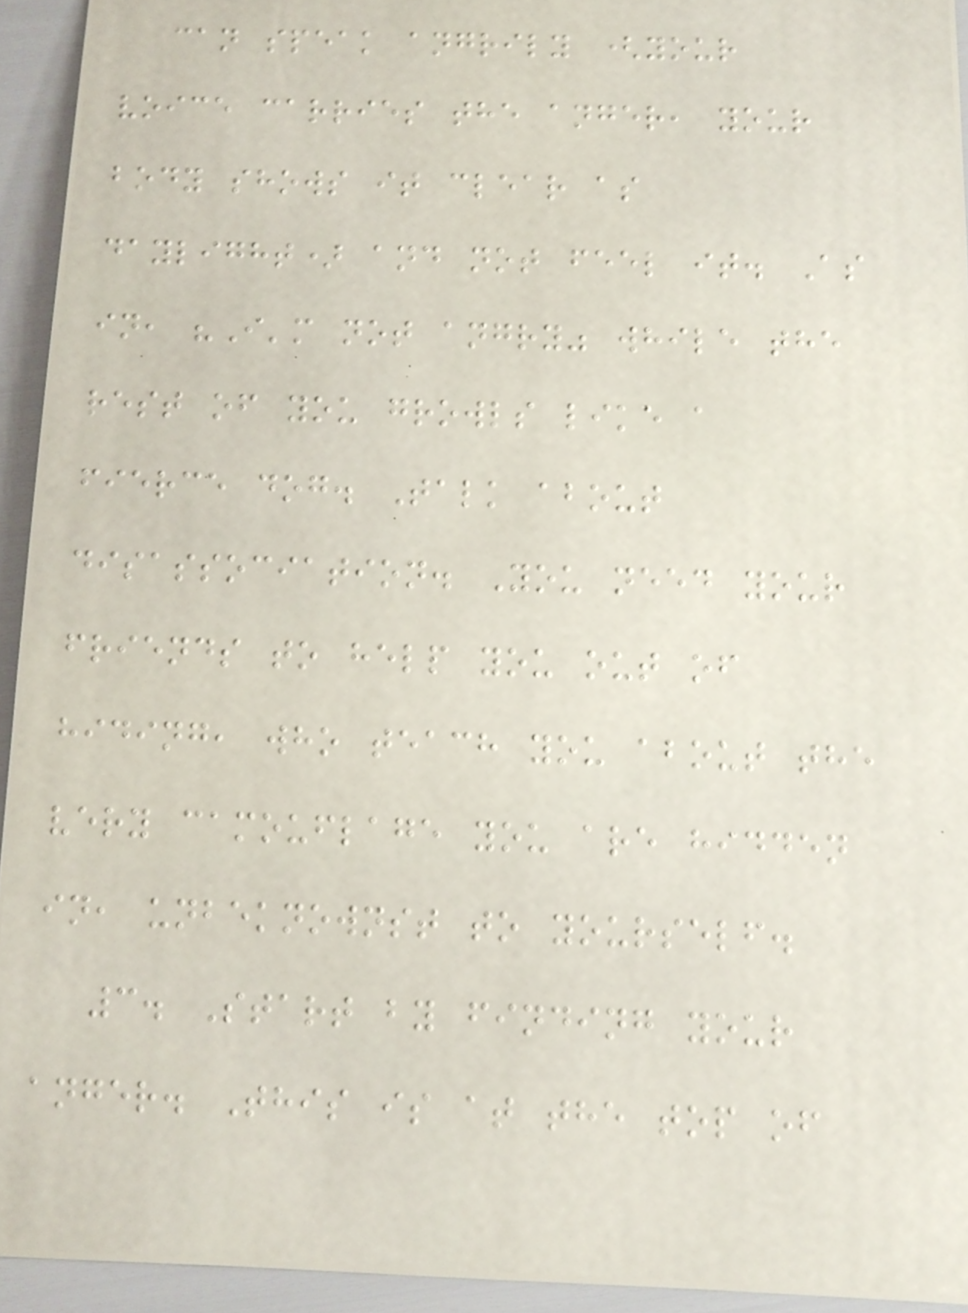can speak angrily (your
voice carries the anger, your
body shows it clear as
daylight) and not feel it. As
in, "I'm not angry" while the
rest of you growls like a
fierce dog. Talk about
disassociation. You need your
friends to help you out of
hiding, who teach you about the
very camouflage you are hidden
in, unbeknownst to yourself.
3. Start by finding your
anger. This is at the top of
